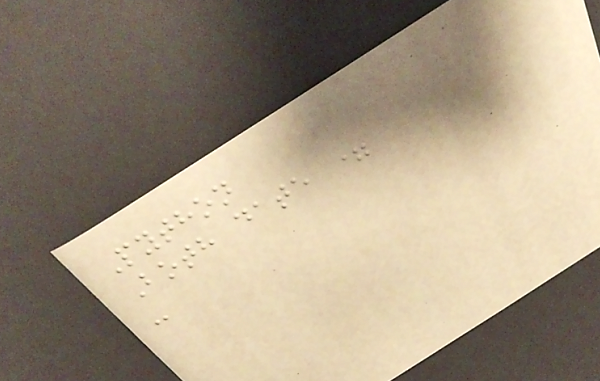Python
Both date =
-
